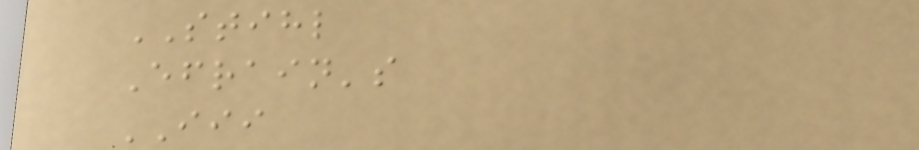STIHL
Efrain's
III
